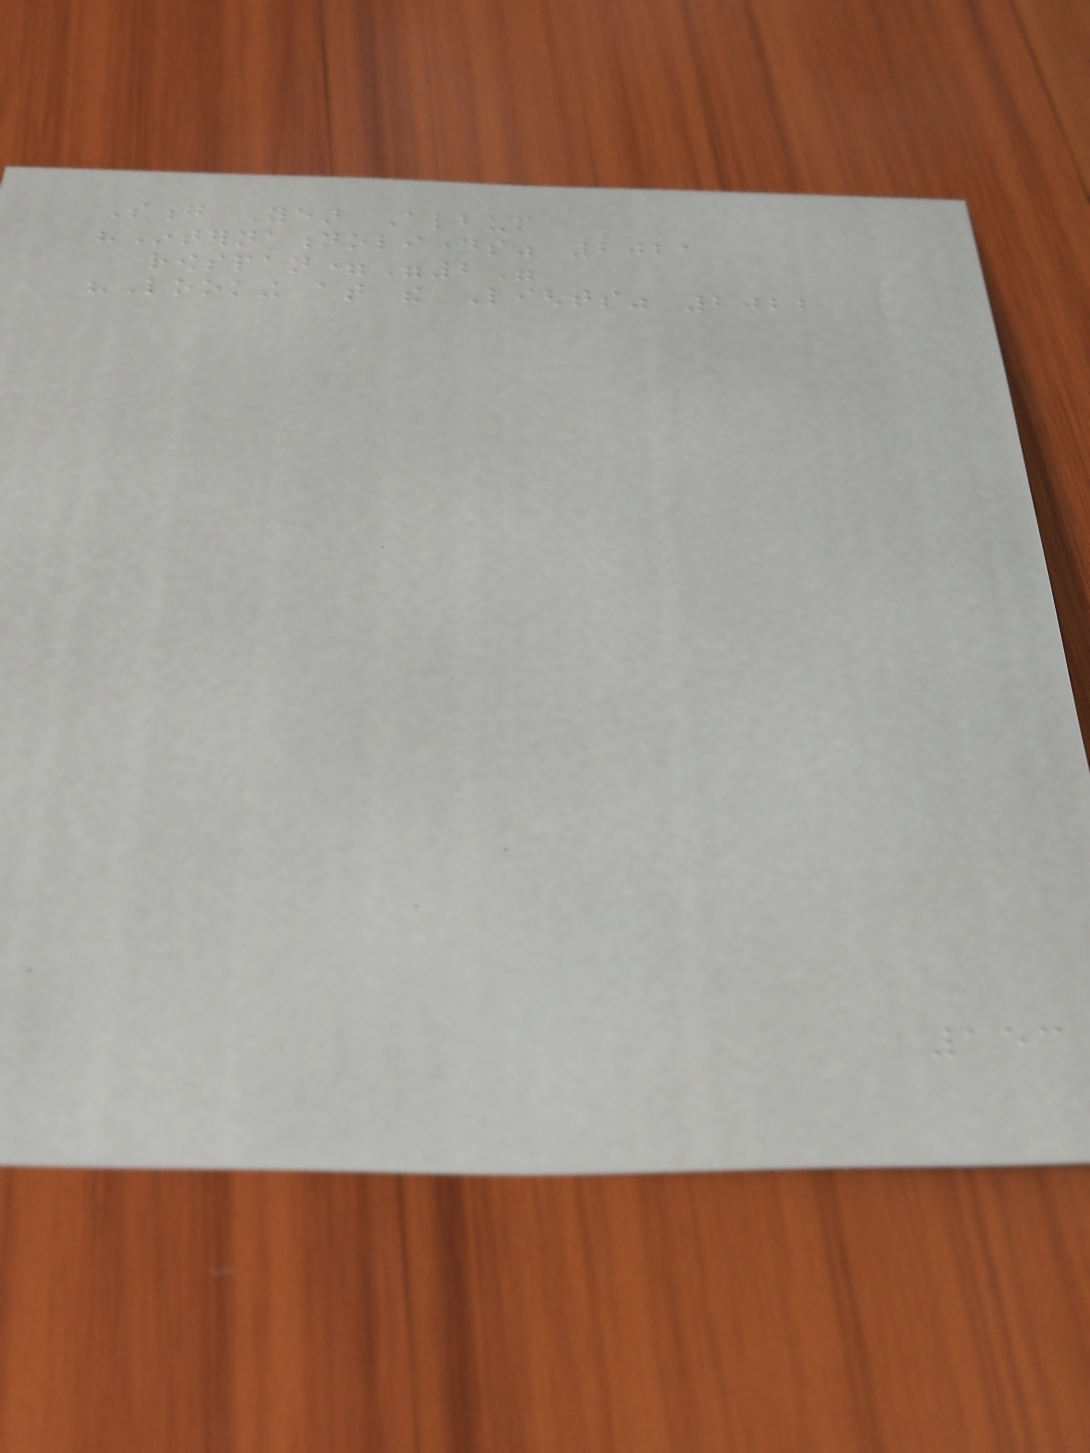Song Year Album
"Internationolidays" 2021
rowspan="2"
"Looking at the Lights" 2022
153
